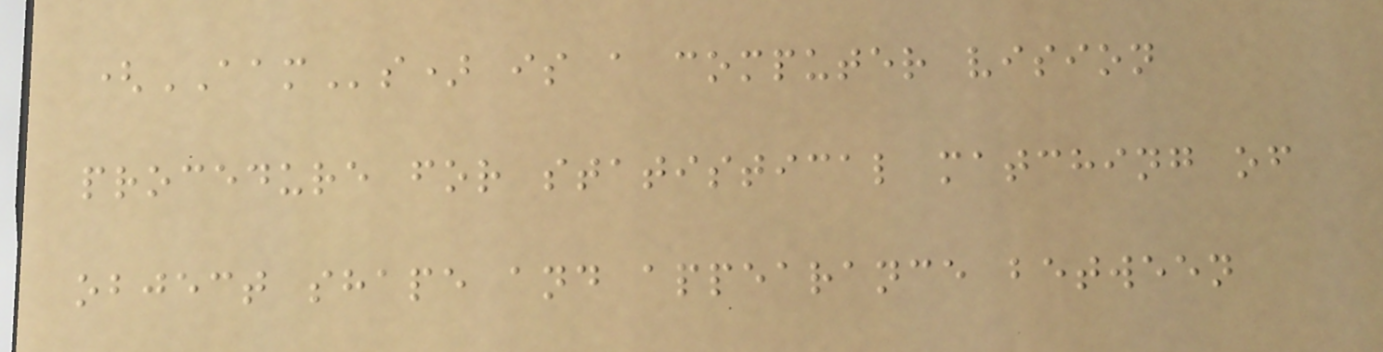(AAMs) is a computer vision
procedure for statistical matching of
object shape and appearance between
